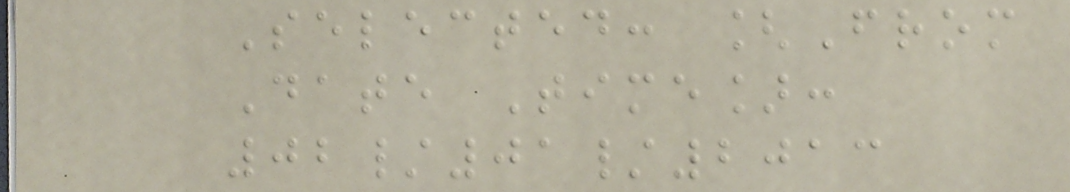Selected: [From
Date Time]:
02/01/2013
